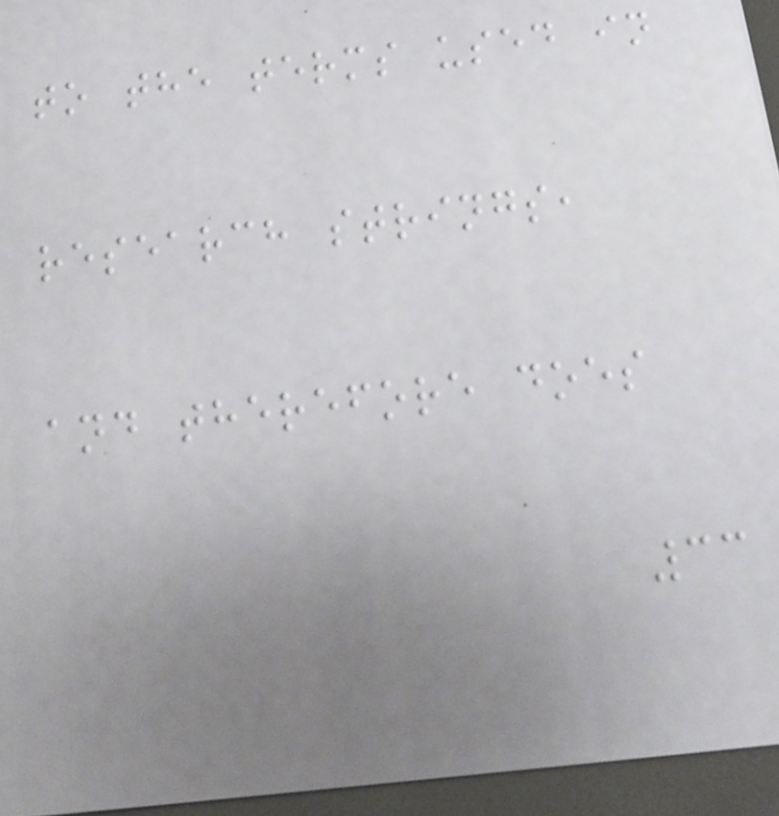to the terms used in
research strings,
and therefore does
33
